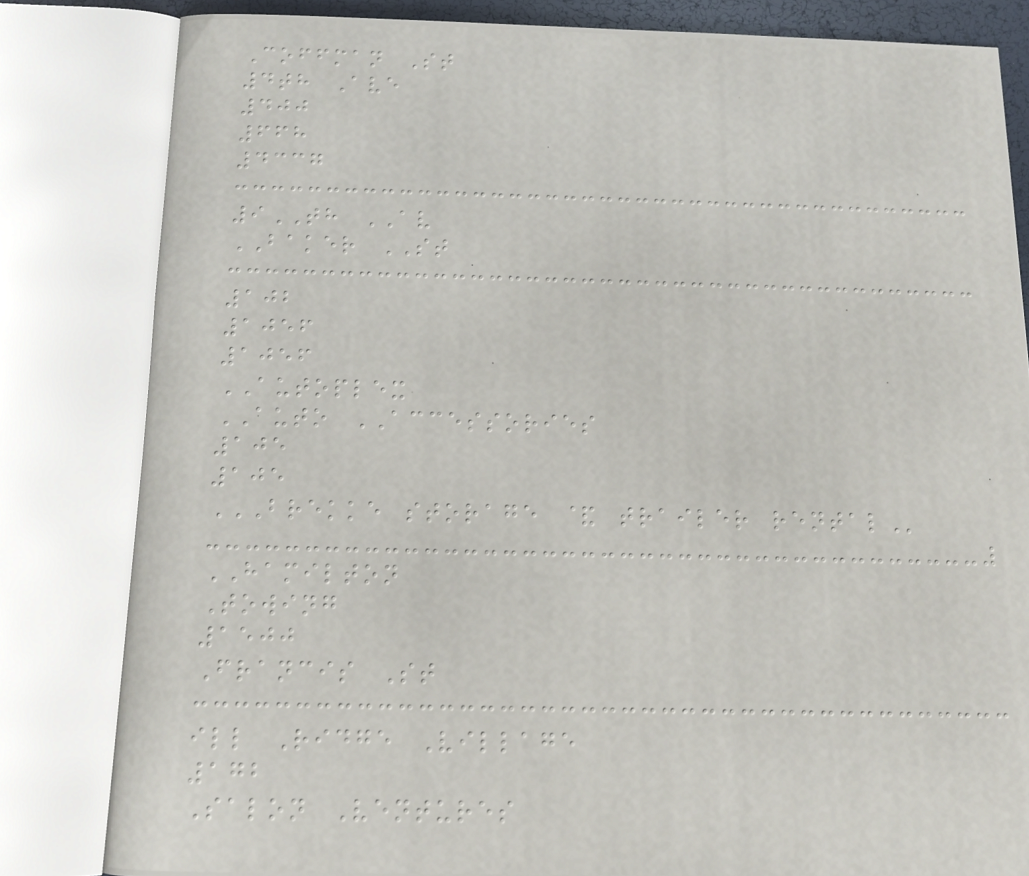Coffman St
4th Ave
400
668
4337
9TH AV
BAKER ST
102
1056
1056
AUTOPLEX
AUTO ACCESSORIES
105
105
BREKKE STORAGE & TRAILER RENTAL
HAMILTON
Towing
1500
Francis St
ill Ridge Village
172
Salon Ventures
